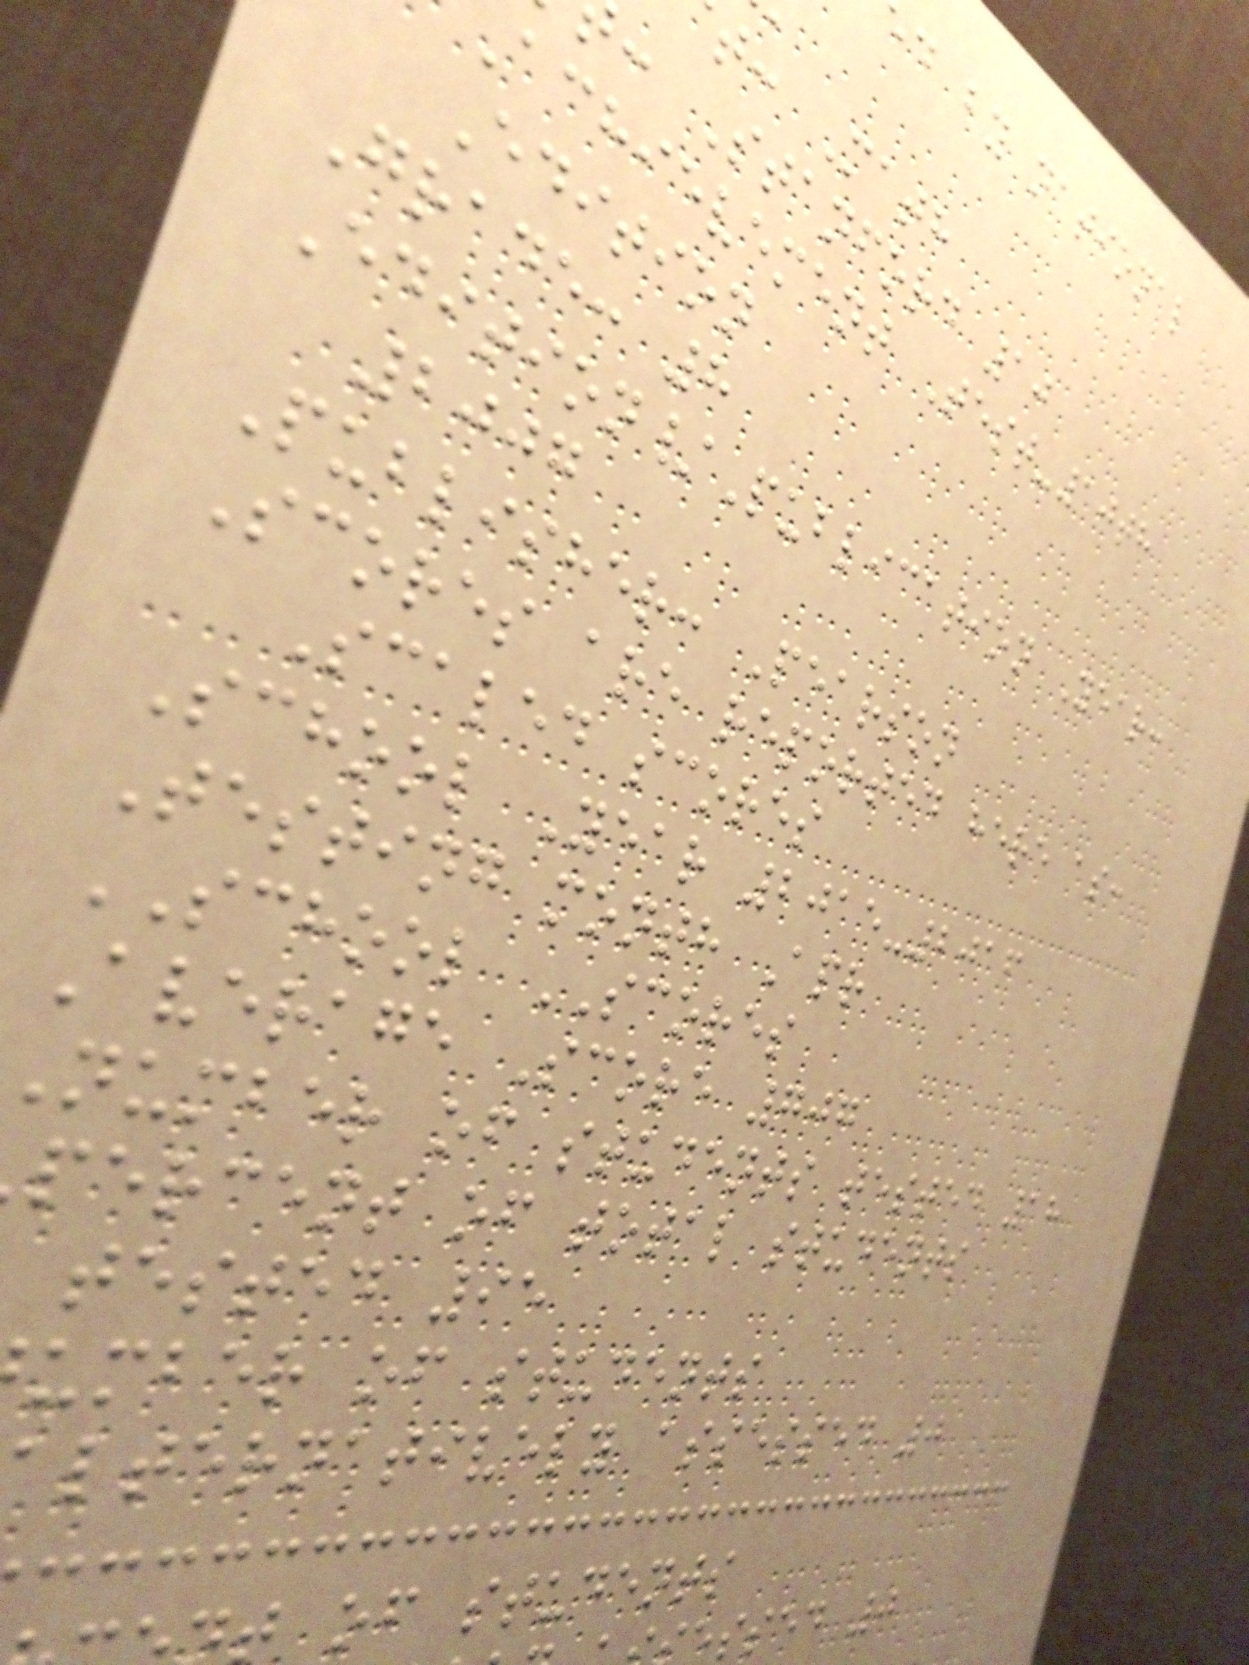d by national
t: Math
: Stanford 10
achievement Test-10th
Edition
Grade: 8
Edition/Publication Year:
2007
Publisher: Pearson
Scores are reported here as:
Scaled scores
School Year 2015-2016
Testing month Apr
SCHOOL SCORES
Average Score 707
number of students tested 18
percent of total students
tested 95
umber of students
lternatively assessed 0
of students
ssed 0
